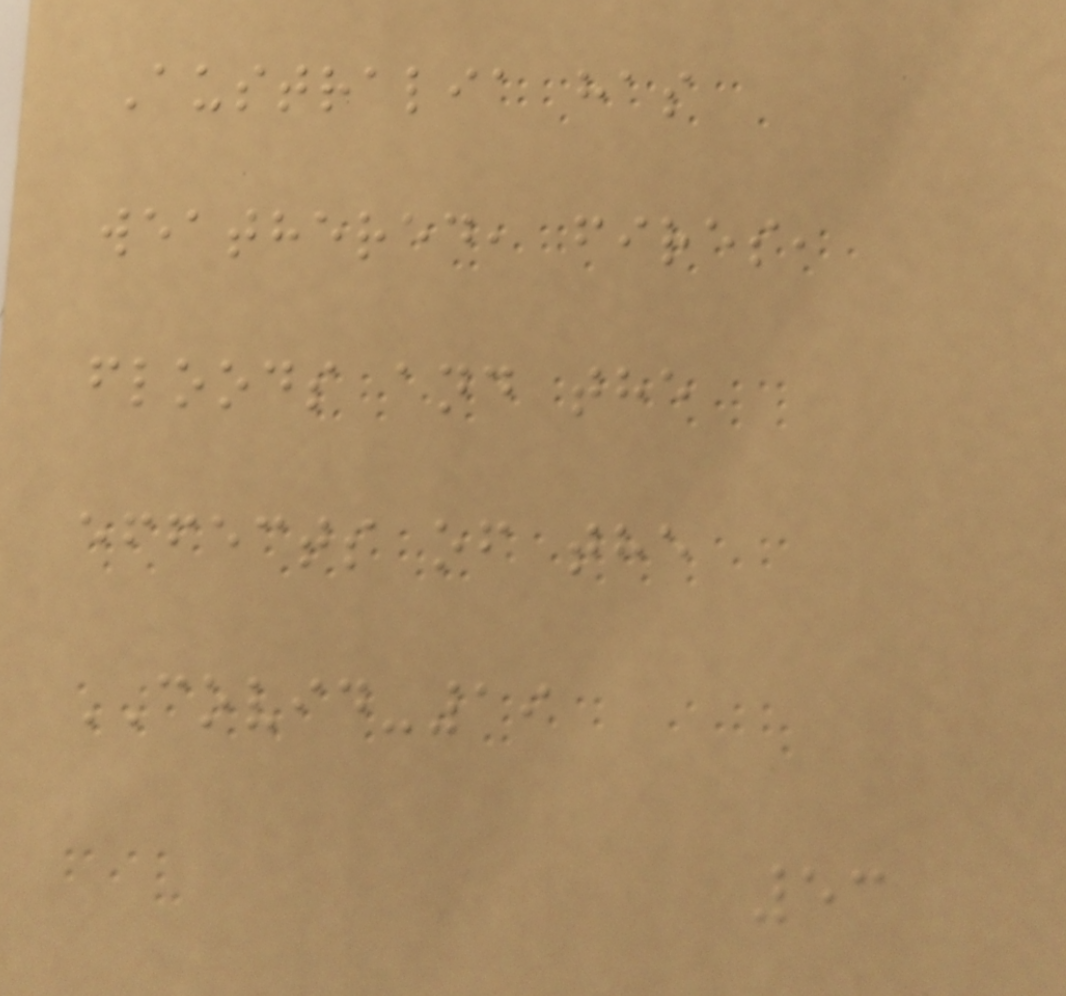Australia has
weathered, fires,
floods and the
effects of the
COVID-19
53
